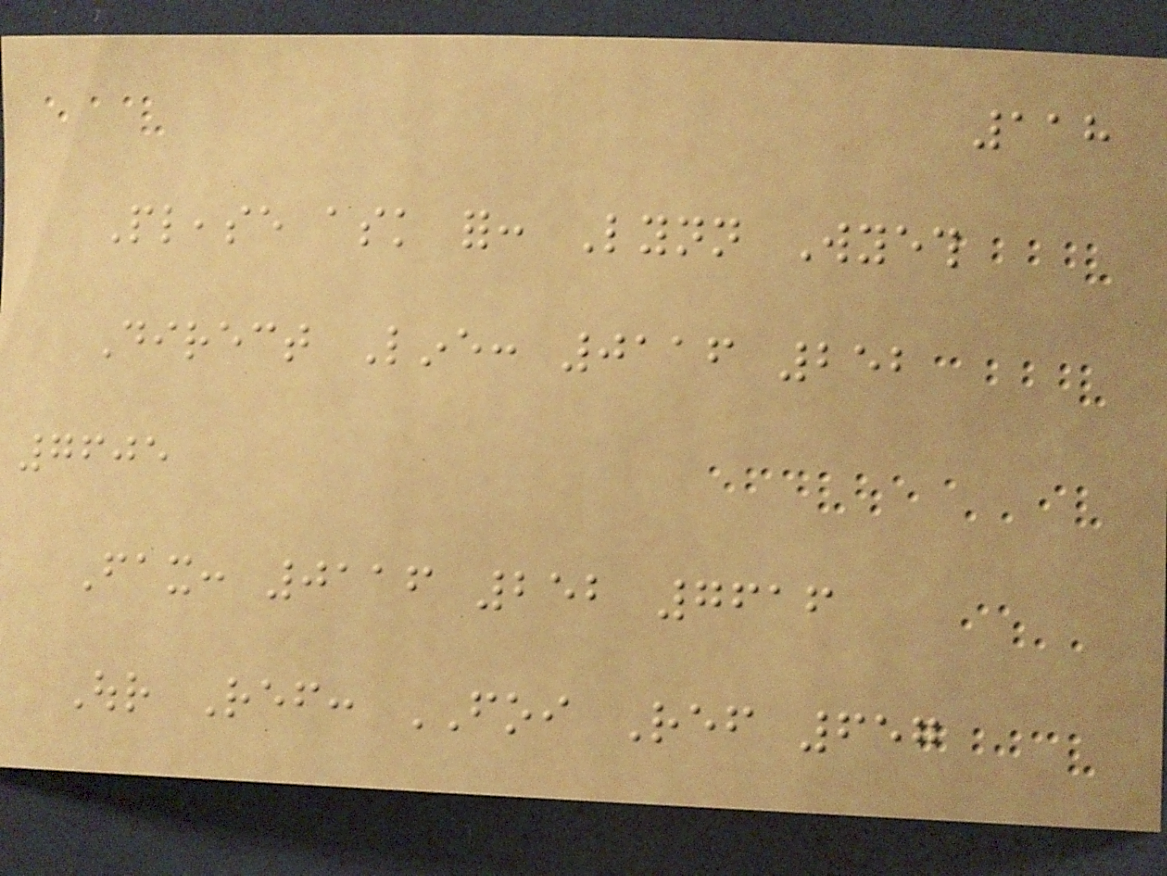118
Please ask for: Lynn Wyeth
Direct Line: 0116 252
7605
Fax: 0116 252 7616
Our Ref: FOI Ref 657
